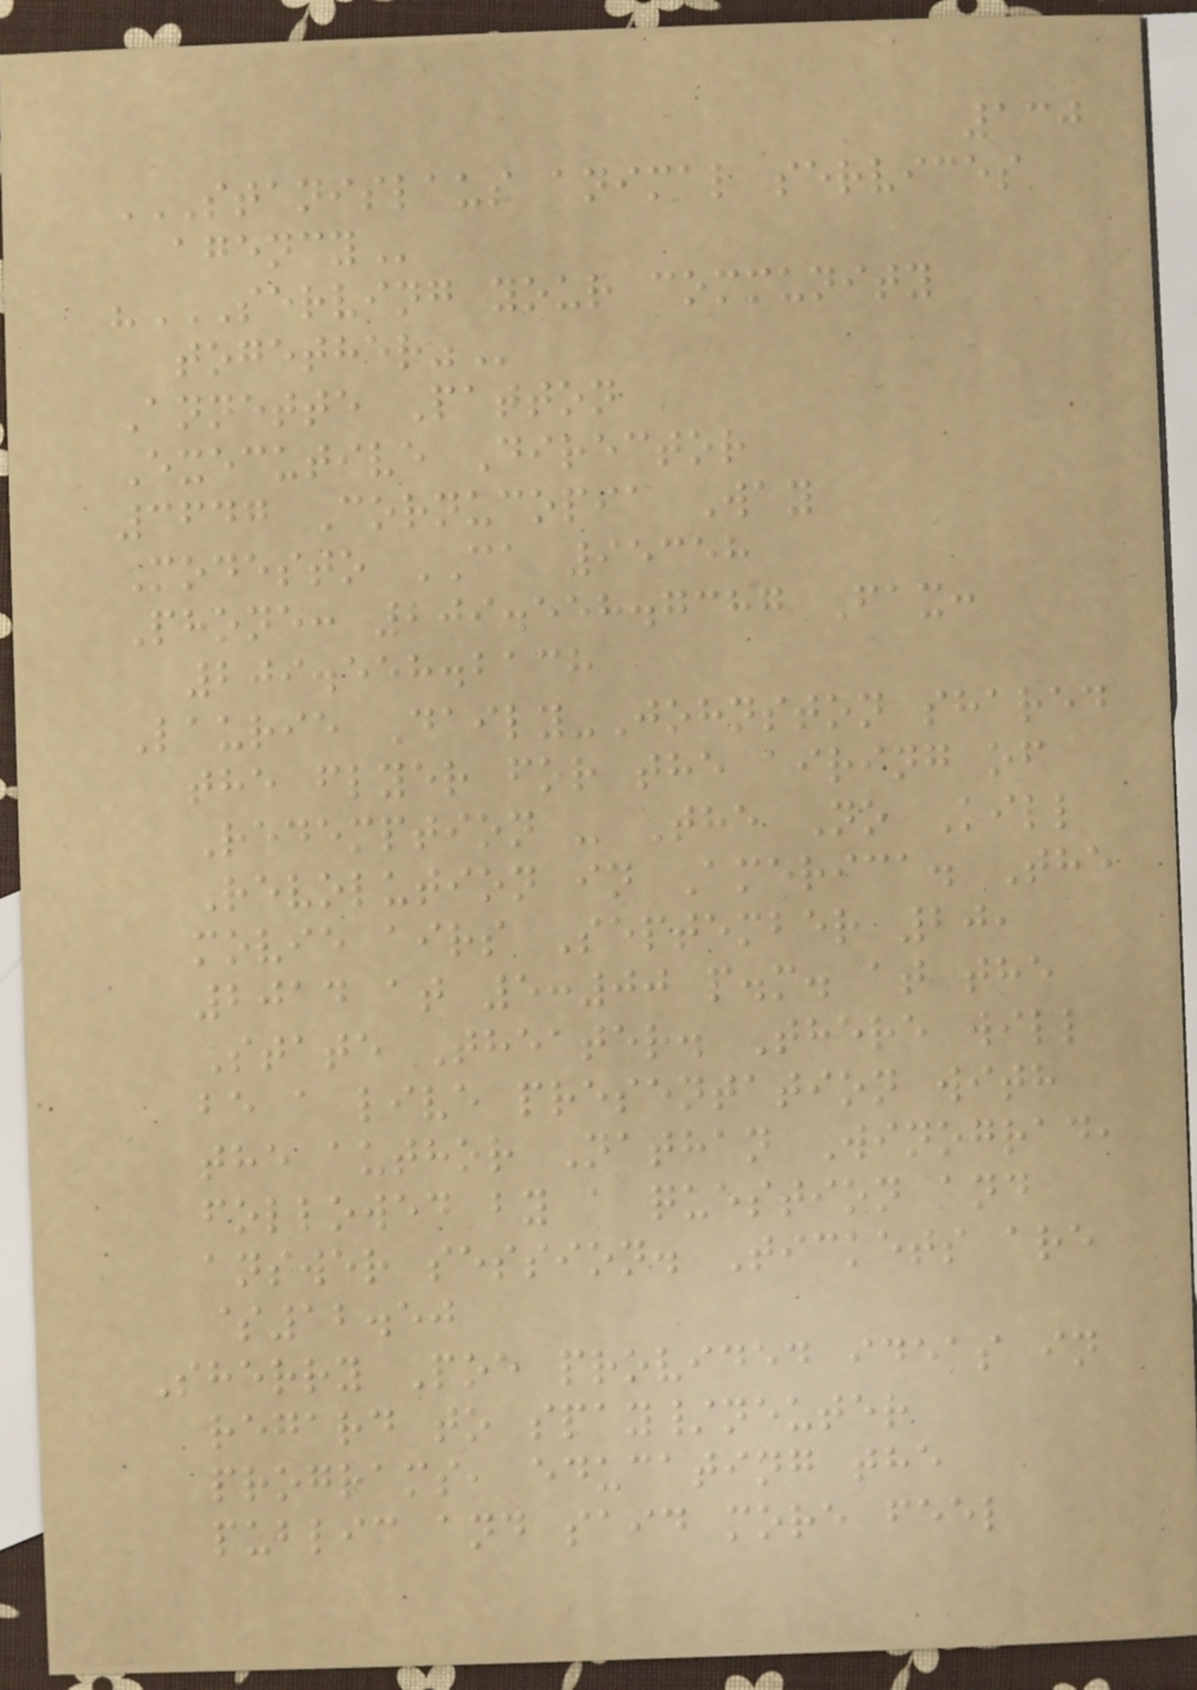130
STANISLAUS ANIMAL SERVICES
AGENCY
"SERVING YOUR COMMUNITY
TOGETHER"
Annette Patton
Executive Director
3647 Cornucopia Way
Modesto CA 95358
Phone: 209.558.7387 Fax:
209.558.2138
Laurie Daily-Johnston shared
the flyer for the airing of
Redemption - The No Kill
Revolution in America. The
movie airs September 20,
2014 at 5:00 p.m. at the
State Theater. There will
be a live presentation with
the author Nathan Winograd,
followed by a question and
answer session. Tickets are
$12.50
Sherry Poe provided ideas in
regard to spay/neuter
programs, educating the
public and said more feel
